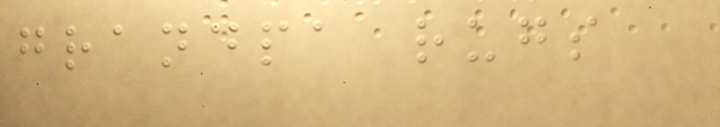grandpa rugs
